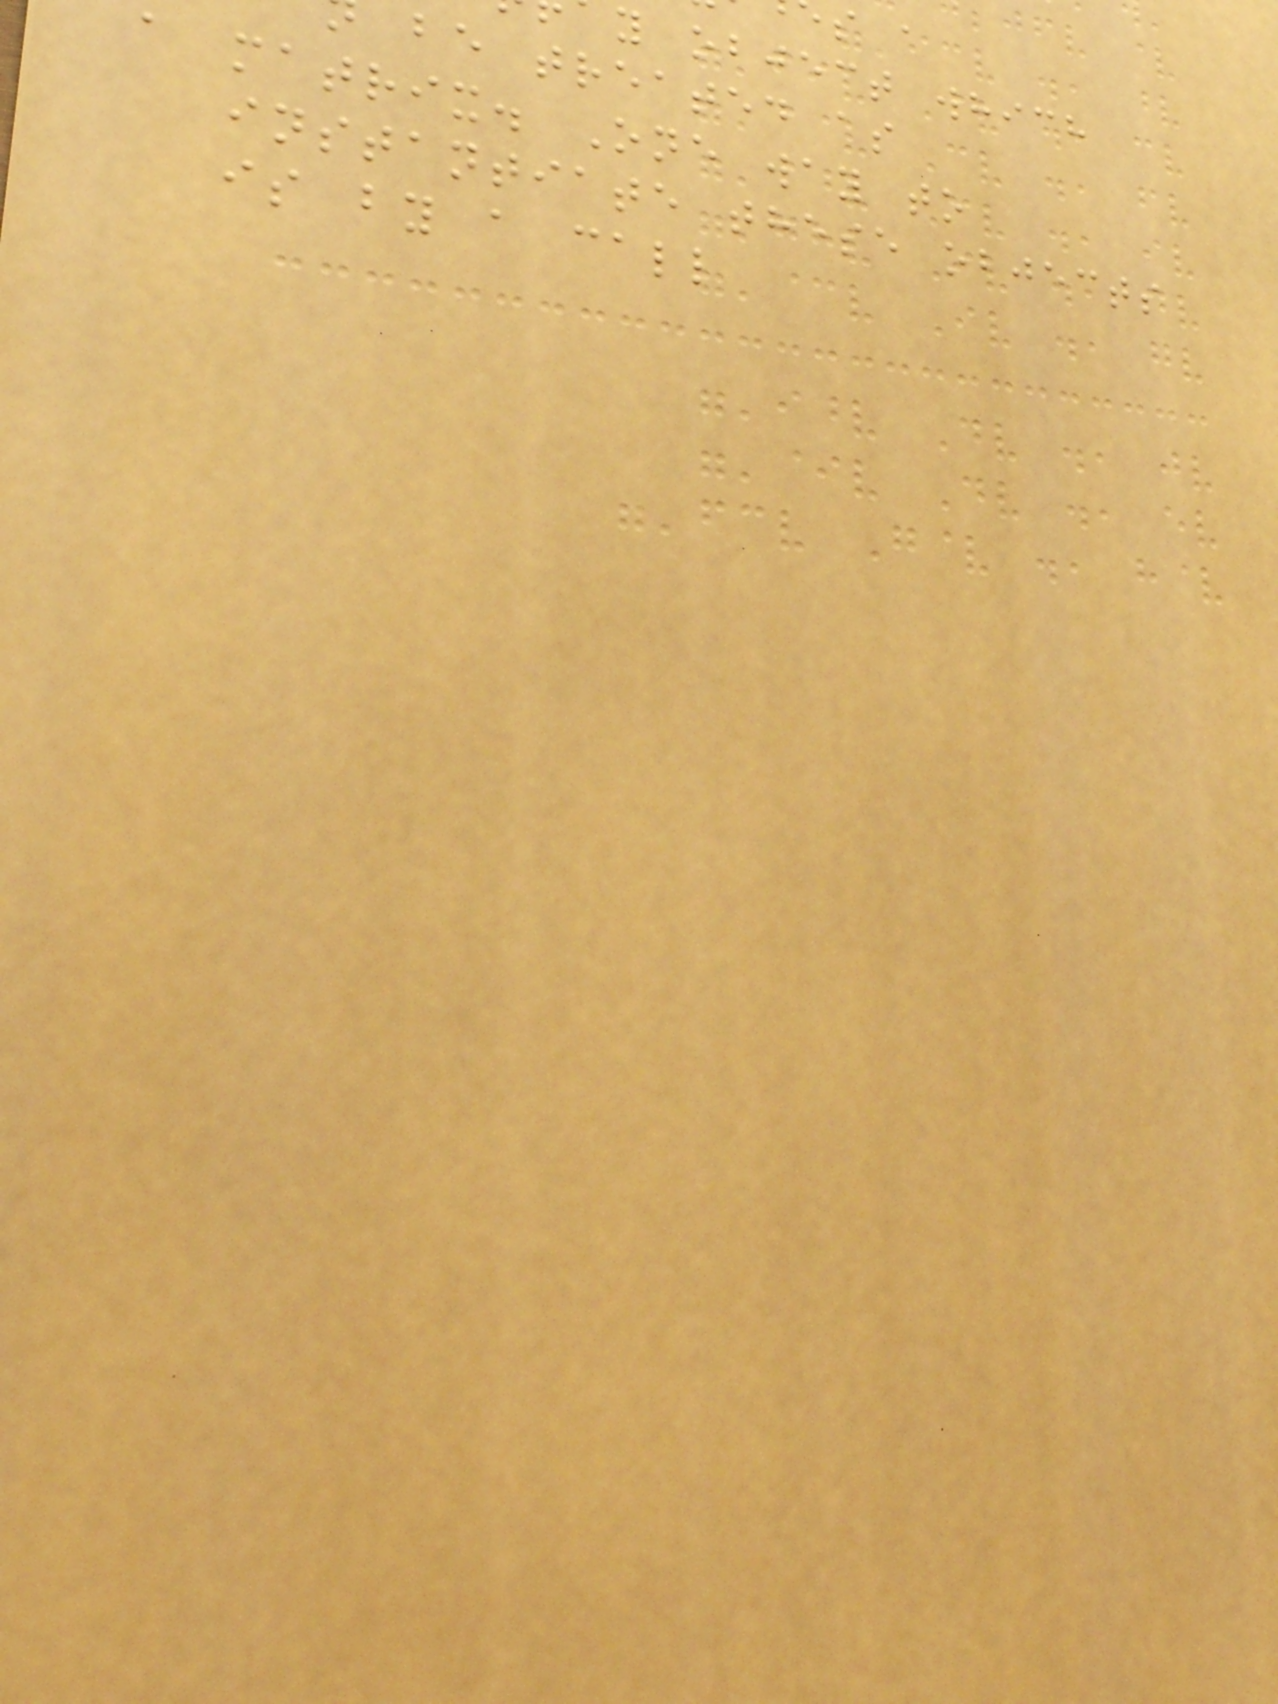y object which
be treated as
a matrix. One way to
instantiate these objects
is by a call
